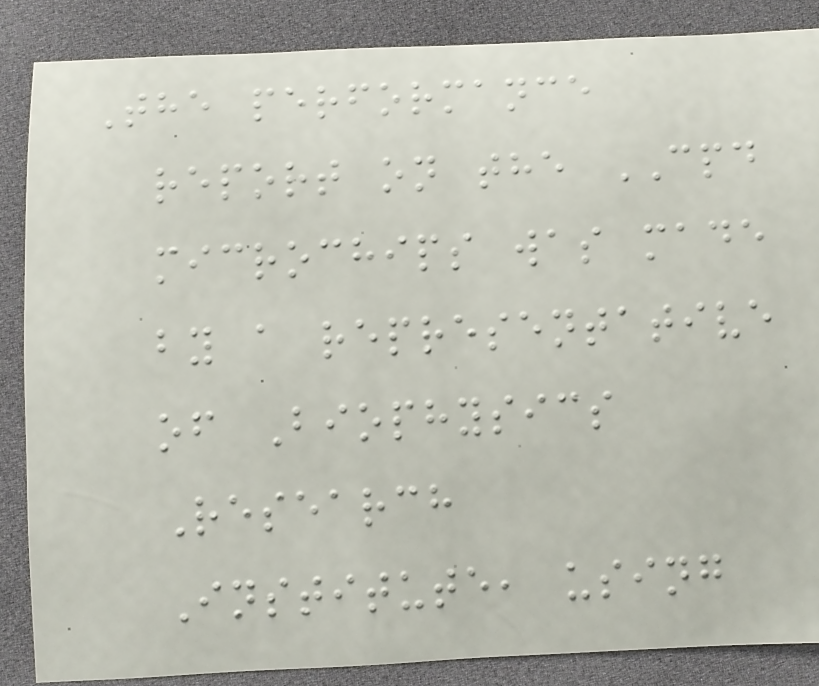The performance
report on the CPD
microchips was made
by a representative
of Biophysics
Research
Institute, using
